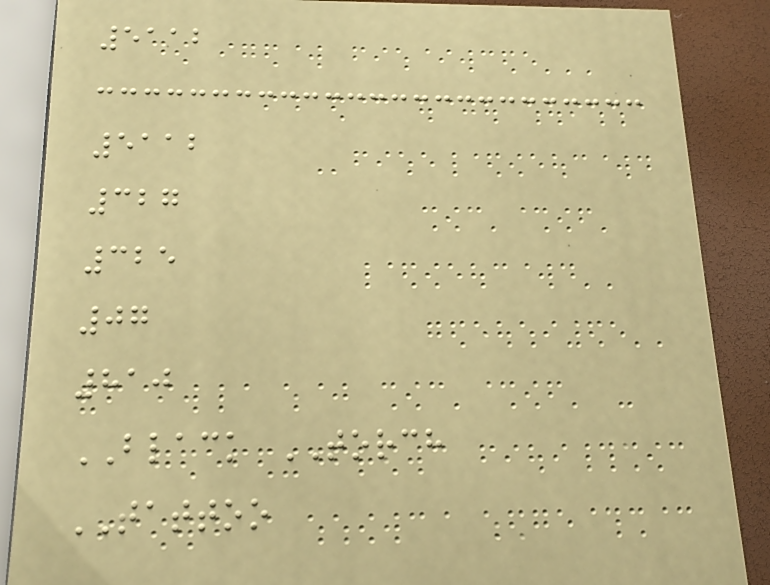5112
5112
327
325
07
810
BLACK TORCH
TATTOO
